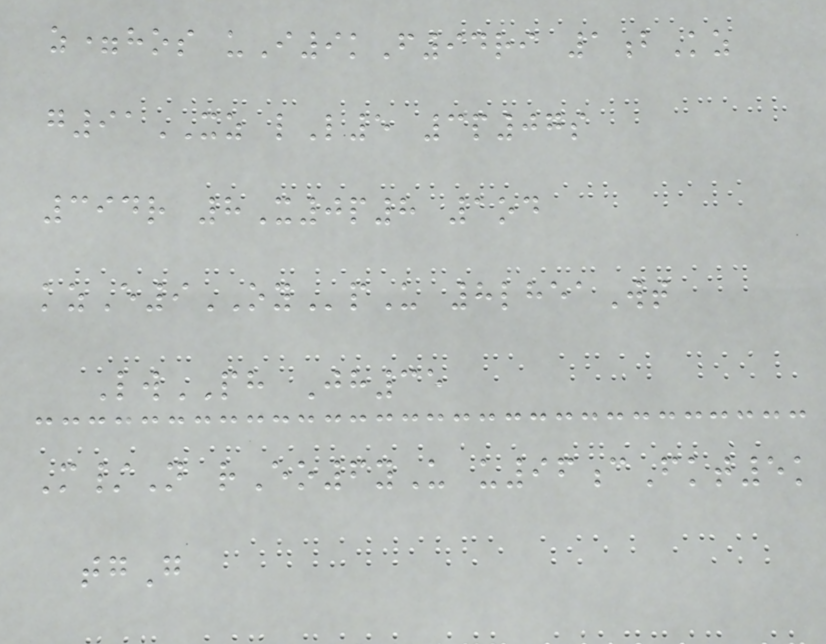z=hos uI9kF94ri 1bKz
g91XZ lL5 3p07s
394r 8X0p8 1od
kzE9OYpU 8lheaWt
LwPH Jh35
M/N rEo6yU u96cFkt5k
tgG
